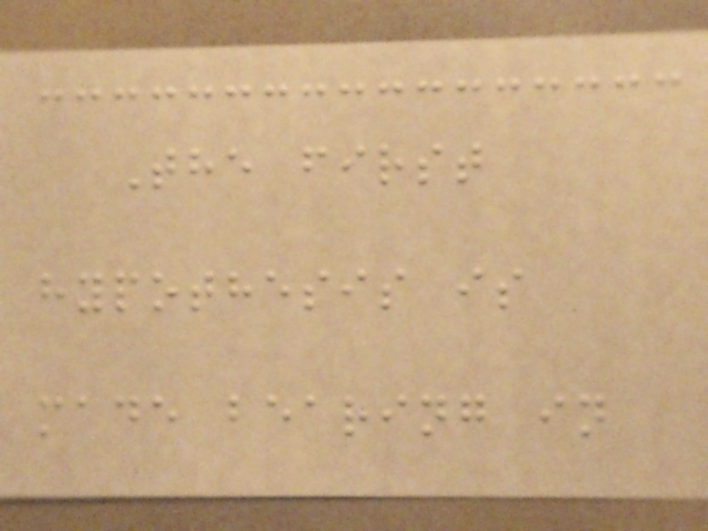The first
hypothesis is
made bearing in
